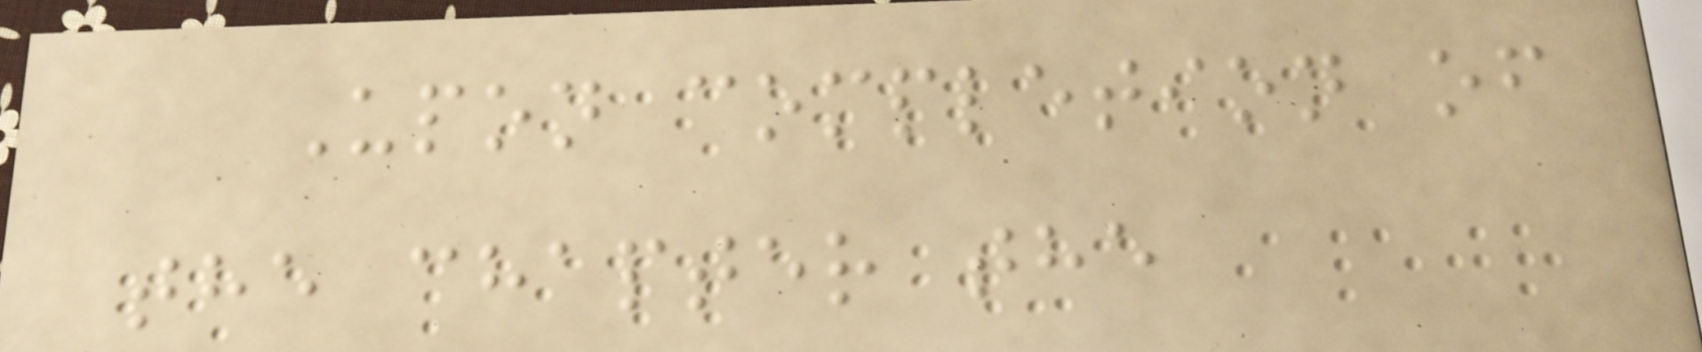Upon completion of
the chapter the
